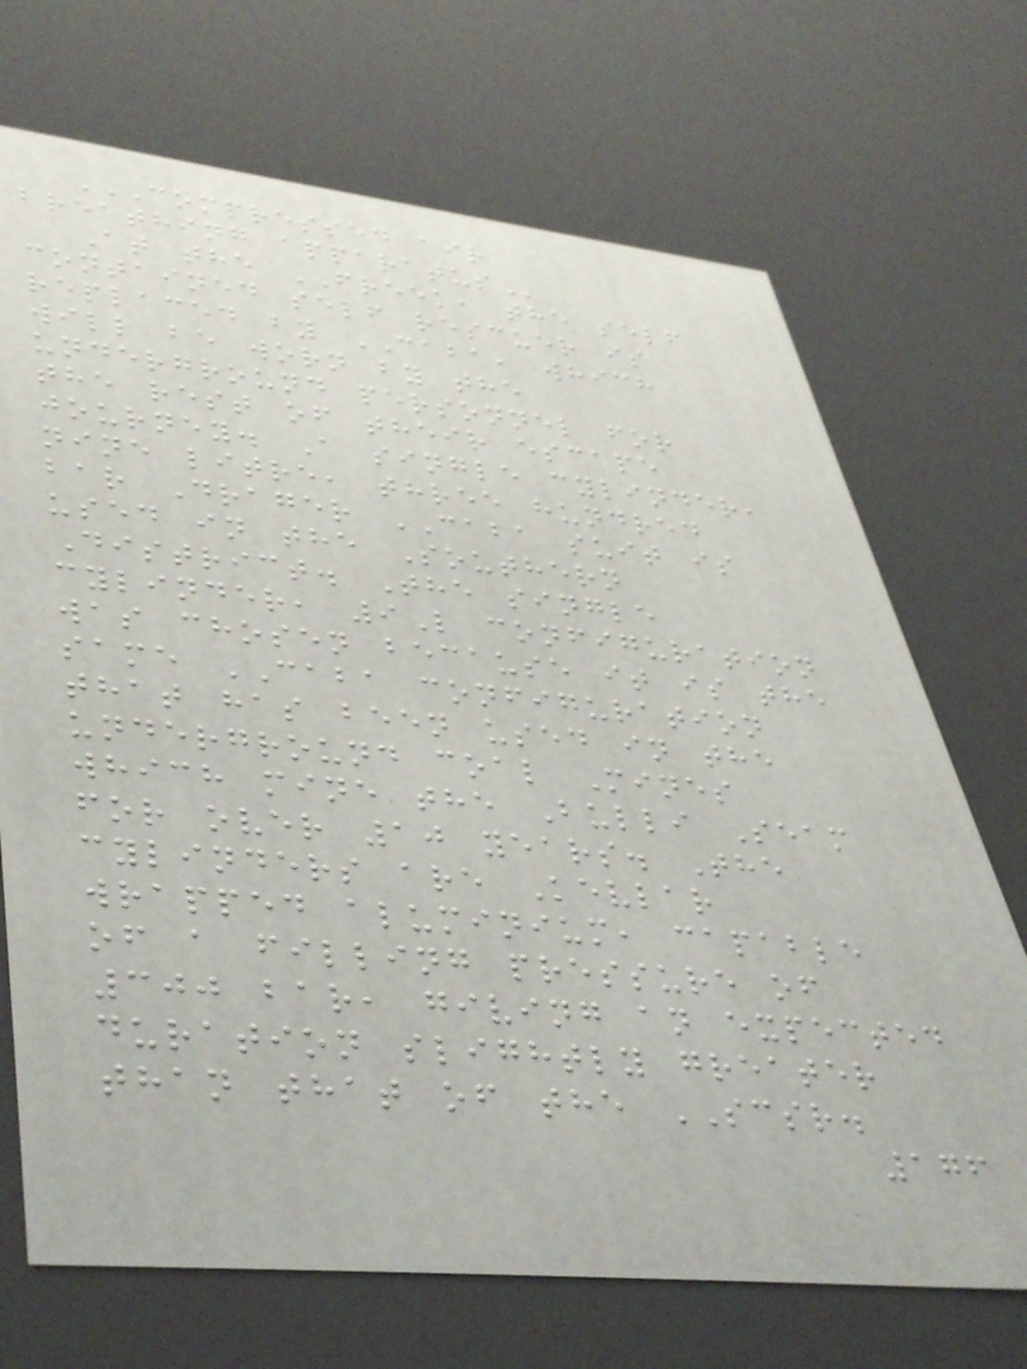COMPRESSED AIR
BREATHING APPARATUS
At the FREEK, the self
contained self rescuer is
replaced by CABA, which
will be worn by the
underground personnel for
the rest of their escape
journey. A single cylinder,
nine litre, three hundred
bar Drager CABA suit is
used in the Southern
District. The single
cylinder, 9L configuration
was chosen because it is the
same CABA configuration
that has been used in the
underground coal Mines
which mine the Bulli Seam
for over 10 years. The
cylinders are Kevlar
wrapped aluminium, capable
of a filling pressure of
300 bar, giving an expected
duration slightly greater
than that of the SCSR.
176
